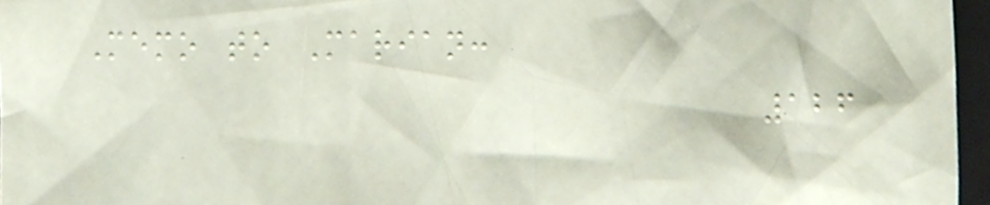Memo to Marian:
126
